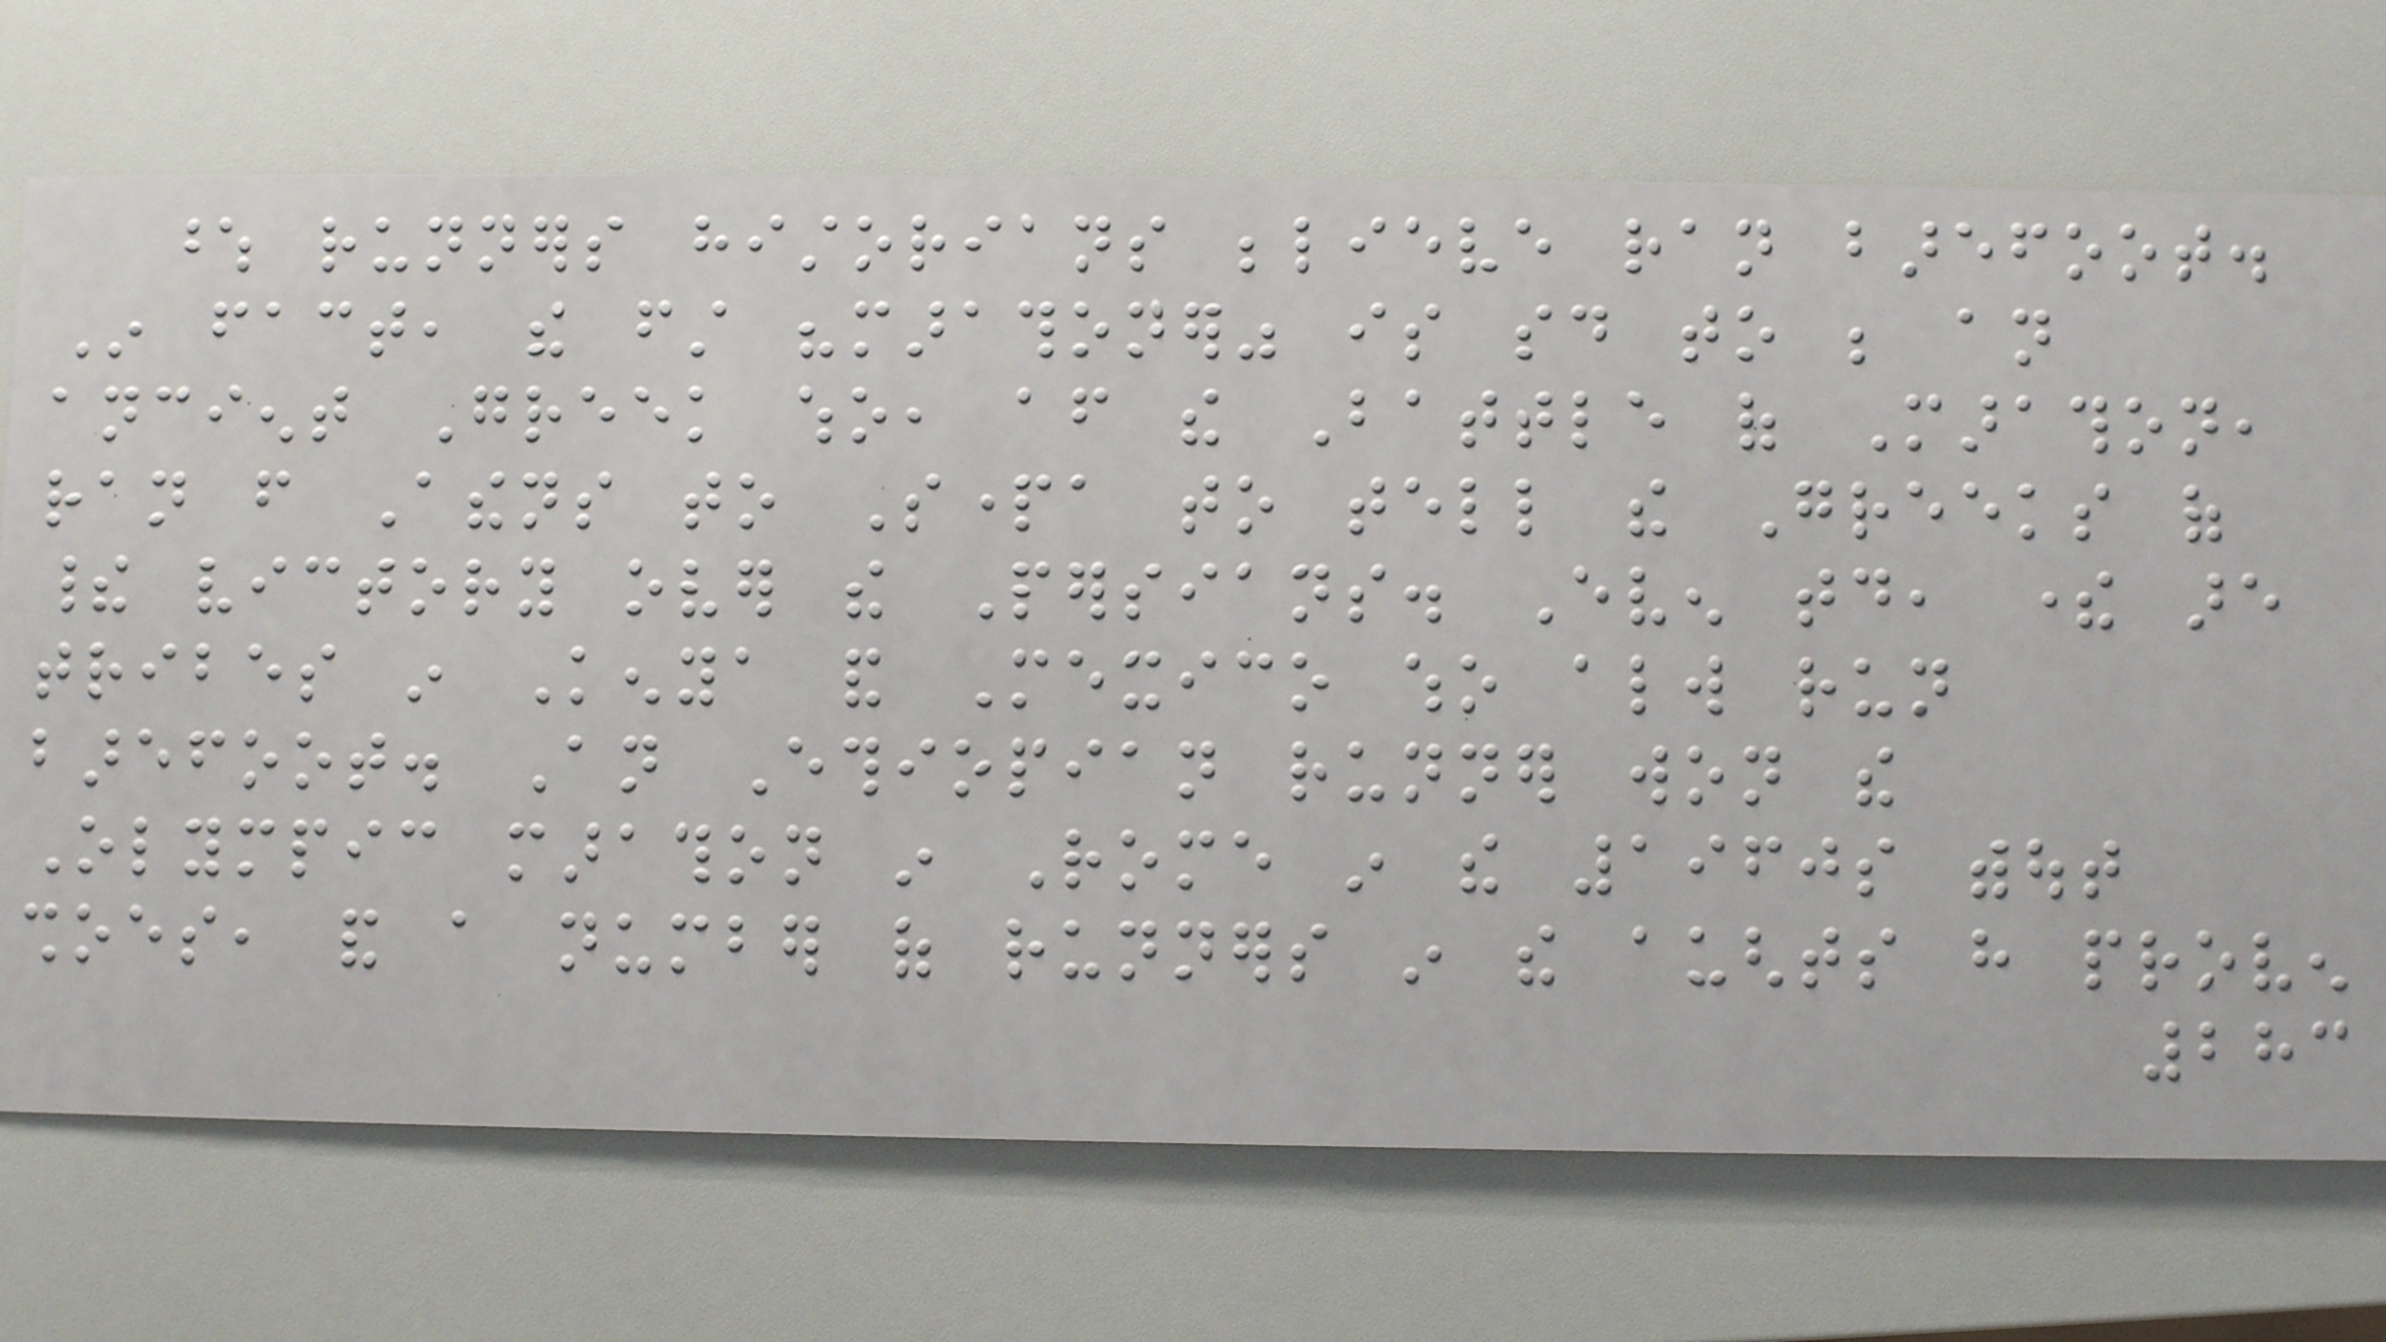whose runners historians believe ran barefoot.
In fact, the first "marathoner" is said to be an
ancient Greek who, after the Battle of Marathon,
ran from Athens to Sparta to tell the Greeks of
their victory over the Persians. Even today, there are
tribes in Kenya and Mexico who always run
barefoot. An Ethiopian runner won the
Olympic marathon in Rome in the 1960s without
shoes, and a number of runners in the aughts have proven
283
